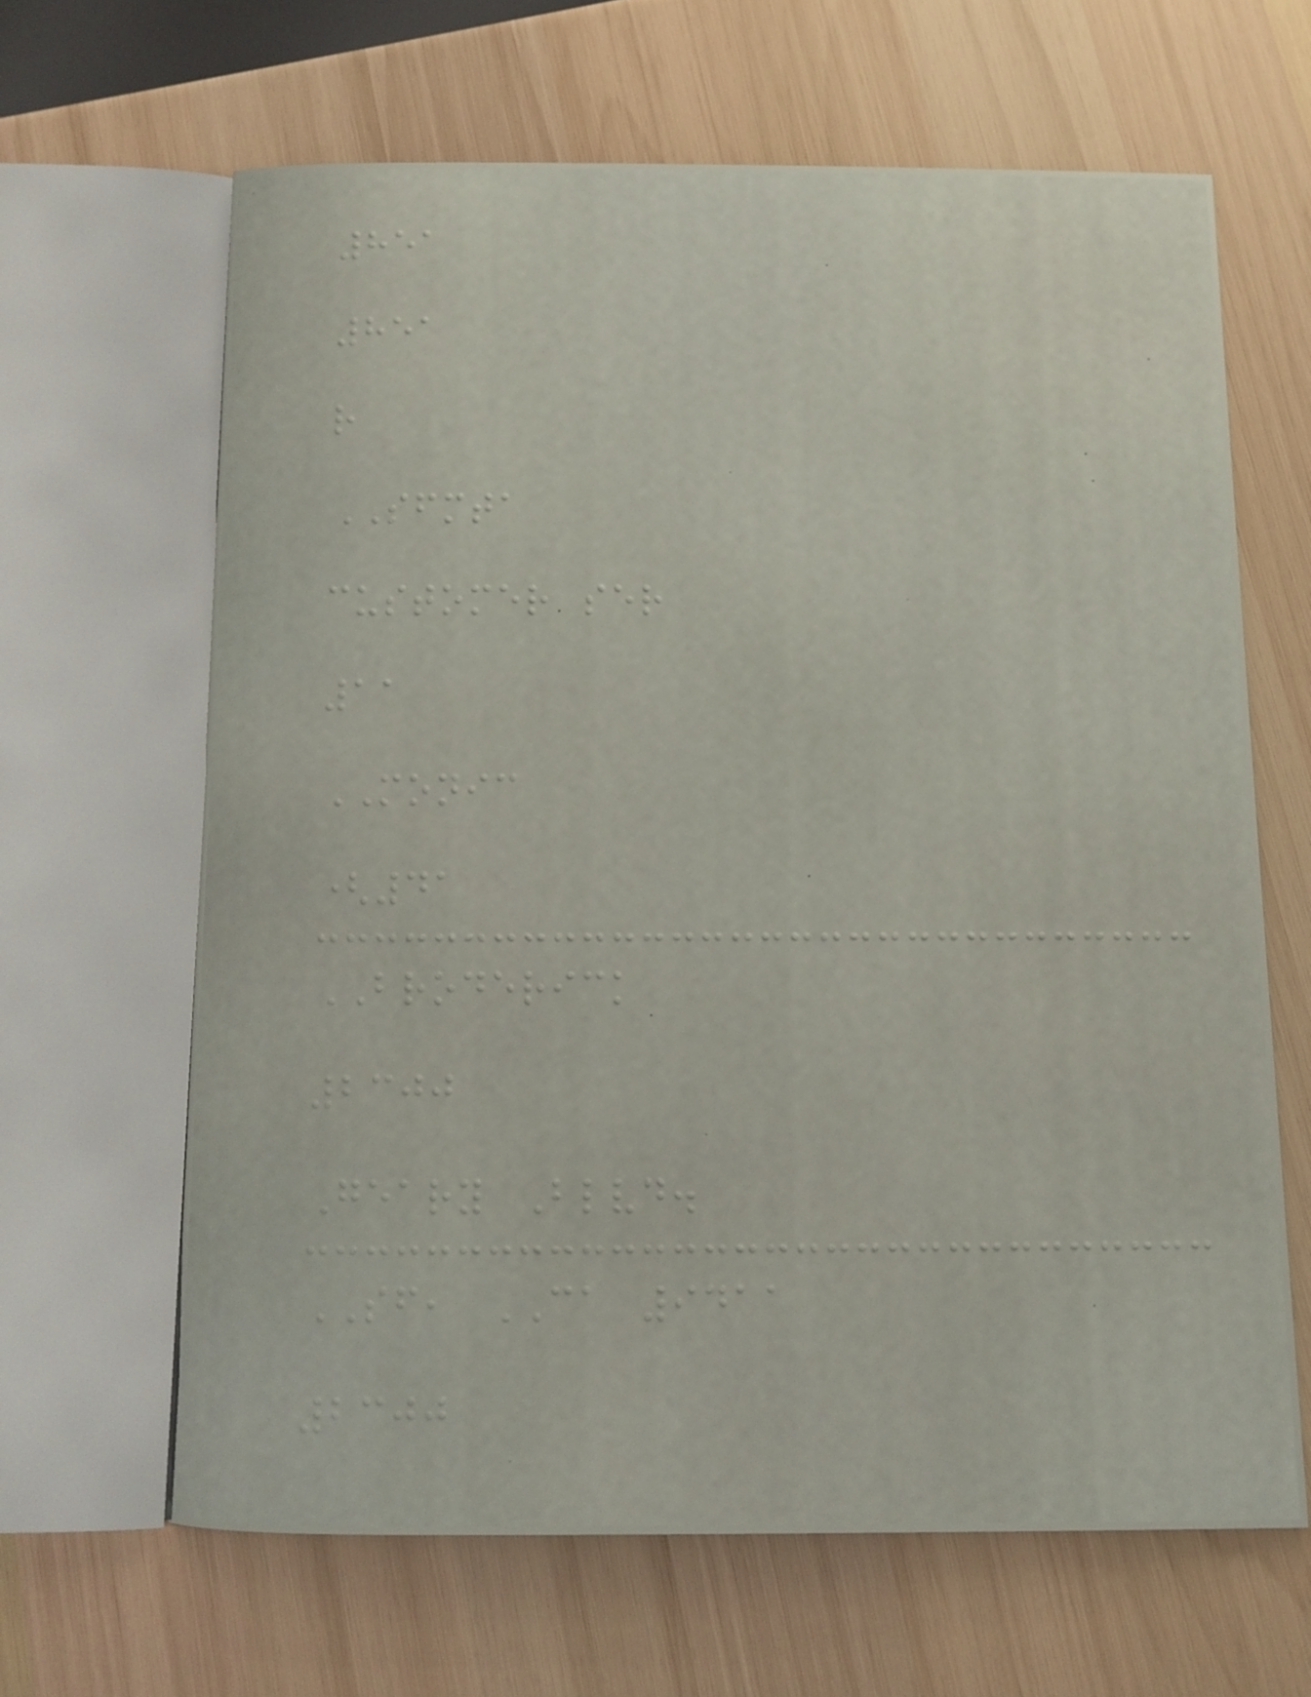851
851
r
SFMTA
customer ser
11
MONIC
(41
BRODERICK
2300
Geary Blvd.
SF, CA 9411
2300
